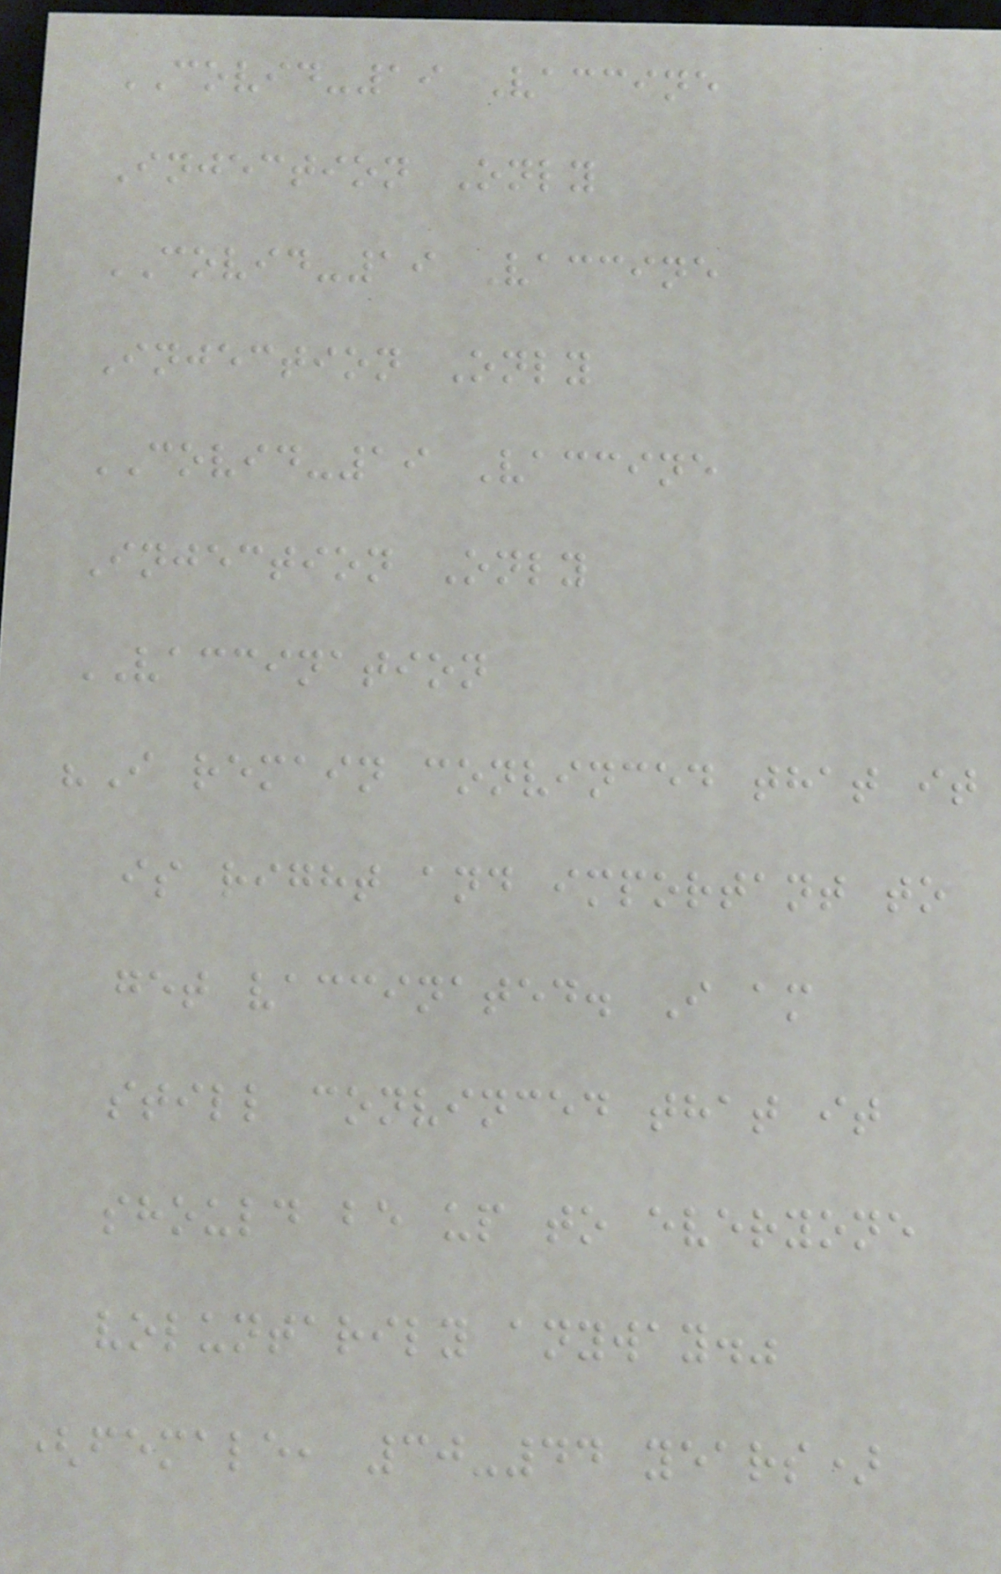COVID-19 Vaccine
Injection Only
COVID-19 Vaccine
Injection Only
COVID-19 Vaccine
Injection Only
VACCINATION
"I remain convinced that it
is right and important to
get vaccinated. I am
still convinced that it
should be up to everyone
voluntarily anyway."
(female, 30-44 years)
